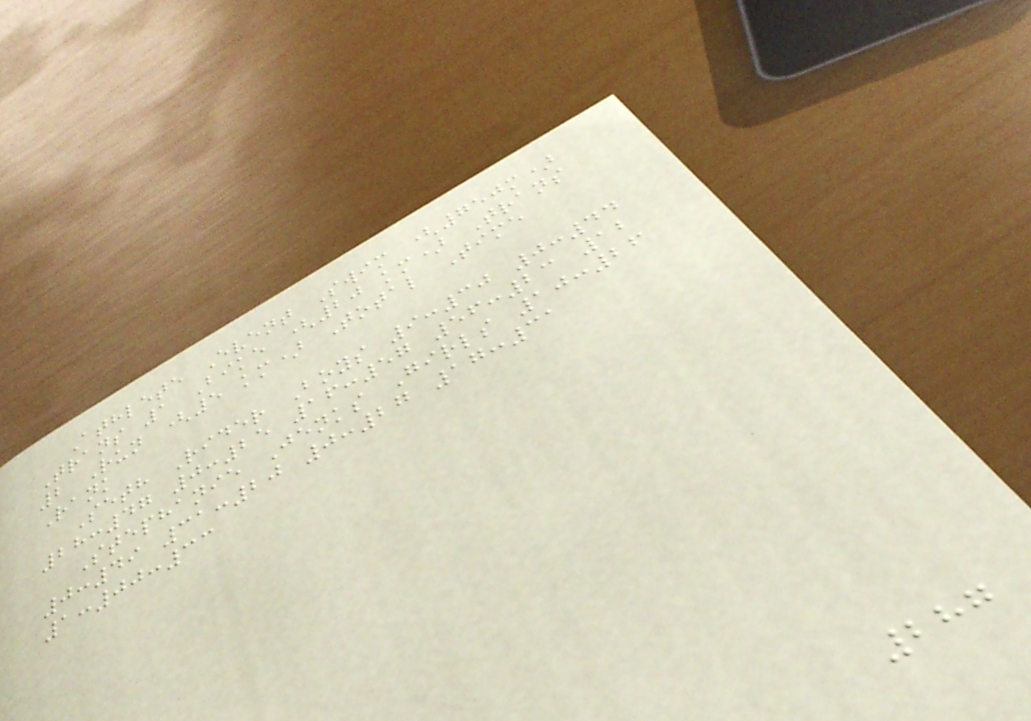Athlete Event Swim (750m)
Trans 1 Bike (20 km) Trans
2 Run (5 km) Total Time
Rank
Seth Rider Boys 9:30 0:44
28:47 0:25 16:57 56:23 12
Stephanie Jenks Girls 10:26
0:49 31:20 0:27 17:31
1:00:33
287
